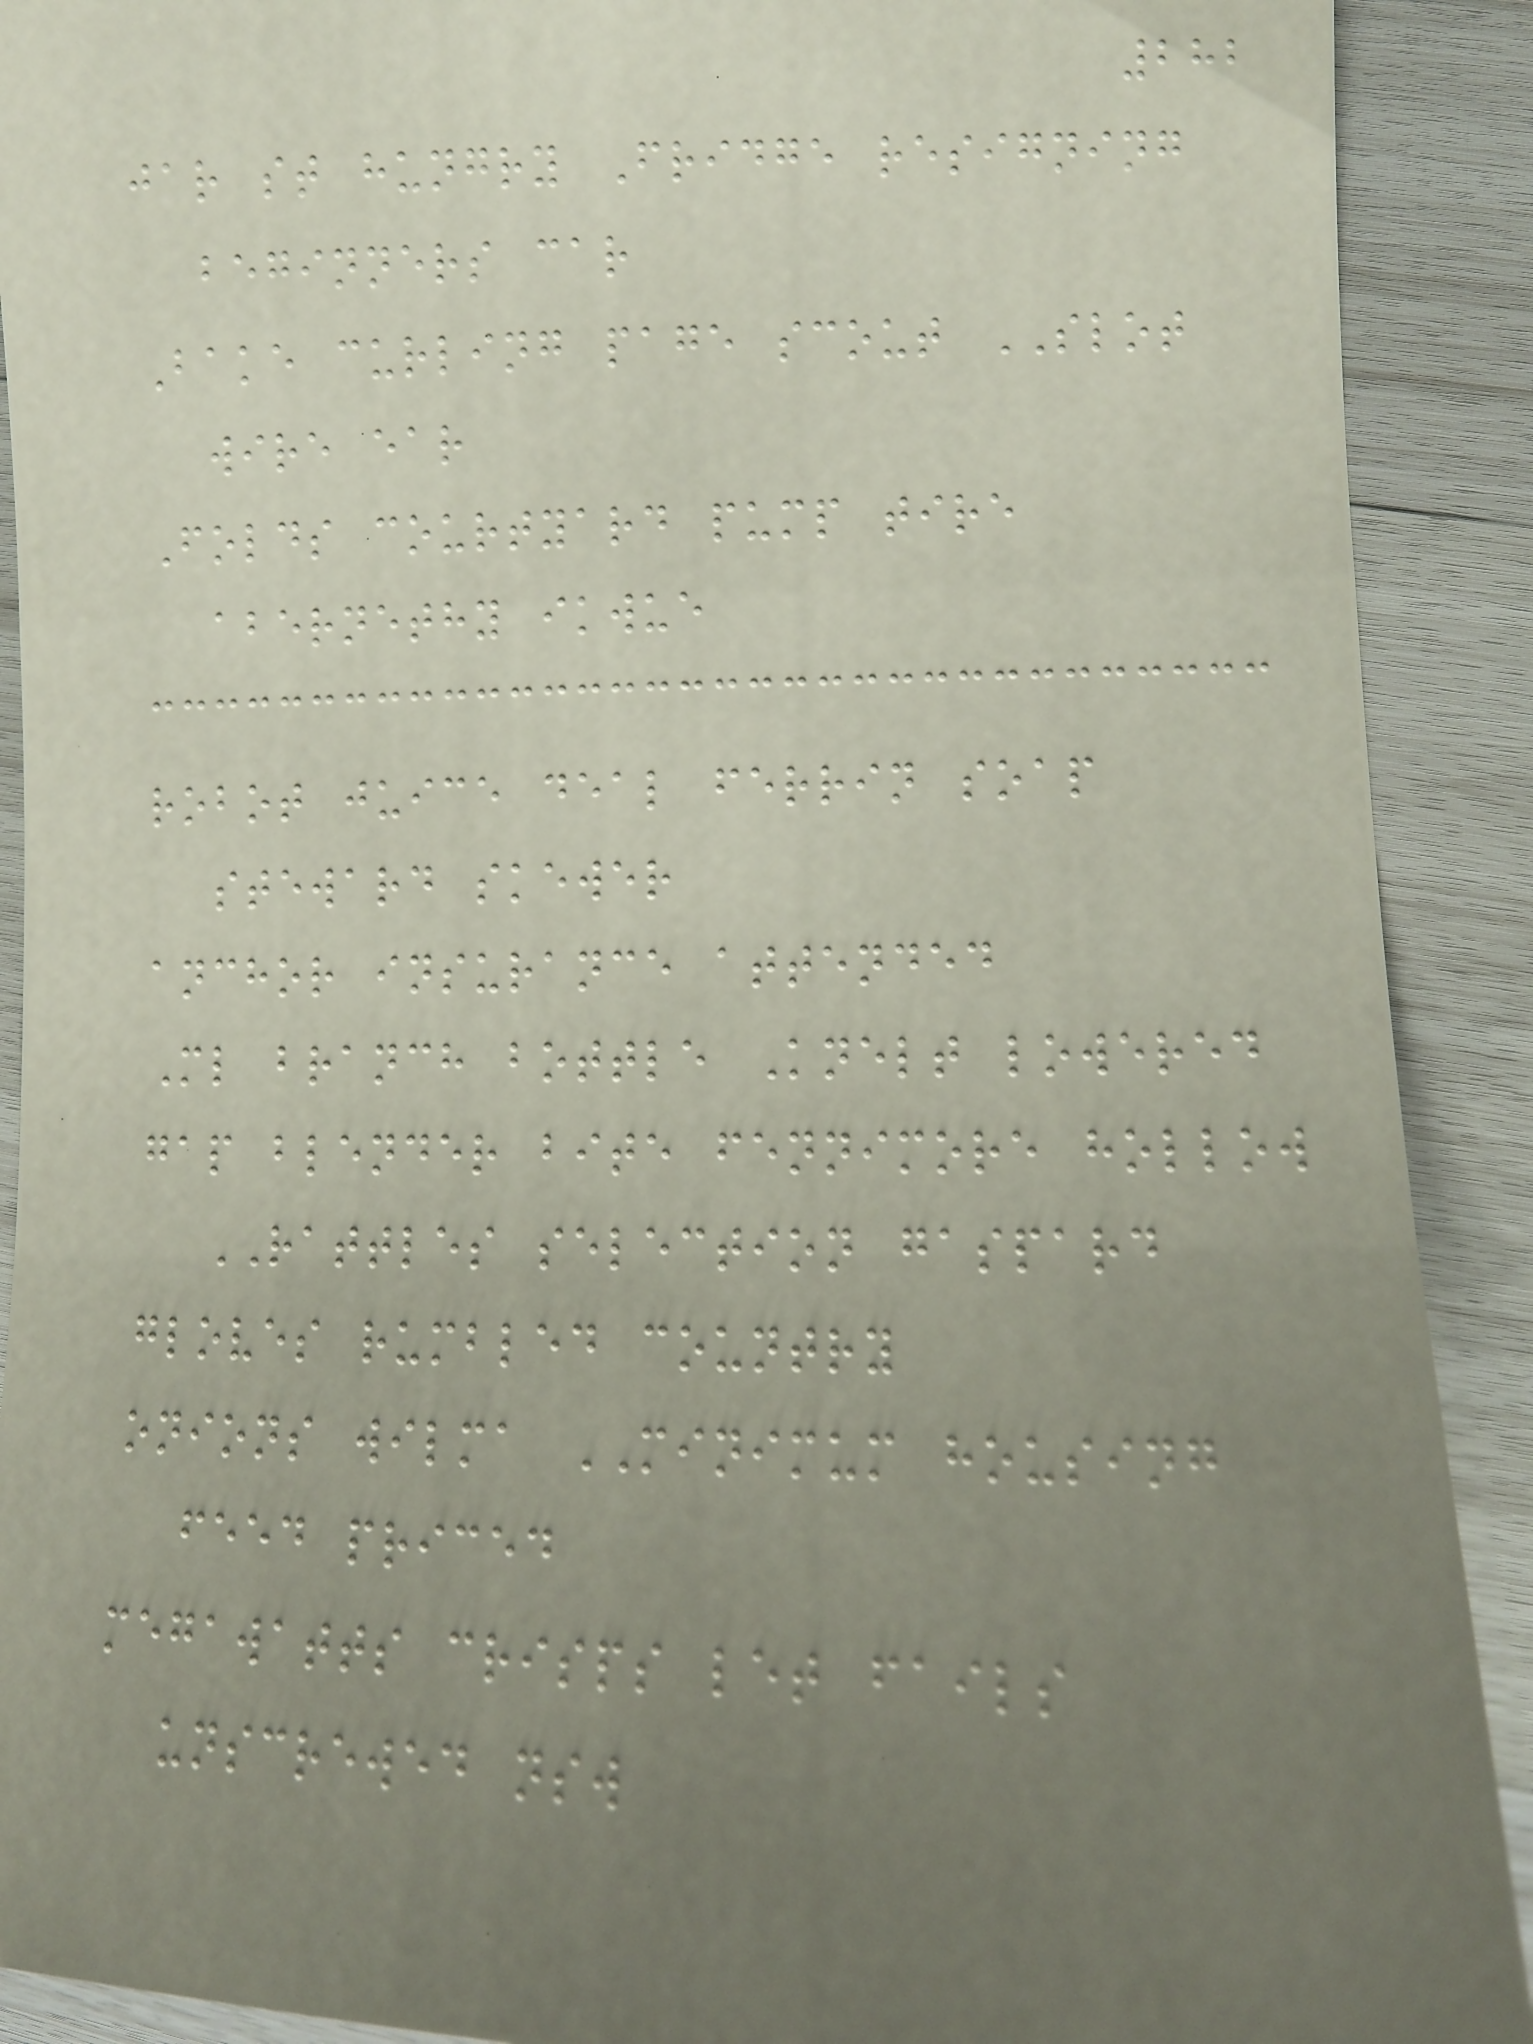282
jar st hungry Fridge resigning
beginners car
Bake curling page scout SLOT
wire ear
Folds courtyard pump tire
abernethy ikwue
robot juice deal ferrin soap
steward skewer
anchor insurance attended
Ml branch bottle Knelt lowered
gap blender bite fennimore hollow
RATTLES selection gaspard
gloves rumbled country
onions wilma MINIMUM housing
feed priced
megawatts crisps let fails
unscrewed nsw
